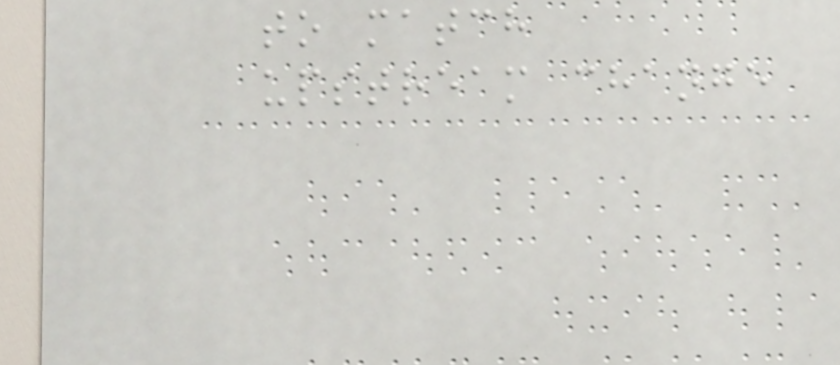to match
upstream change
